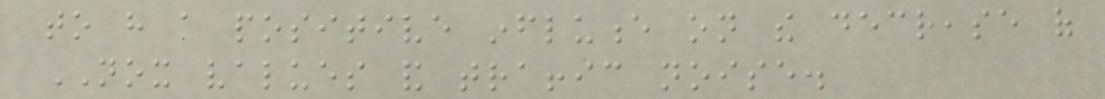to have a positive influence on the decrease of
NOX values and traffic noise.
